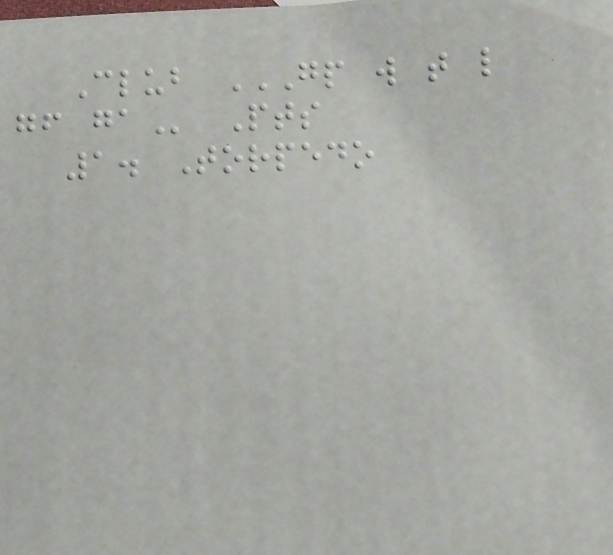Club GP W T L
GF GA Pts
1. Torpedo
